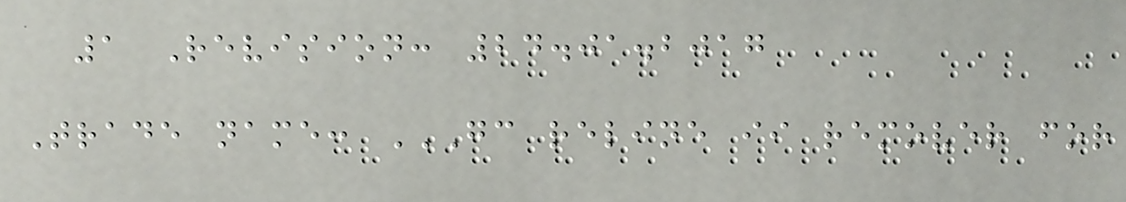1 Revision: 24.01.2017
Trade name: GC RELINE II REMOVER FOR
